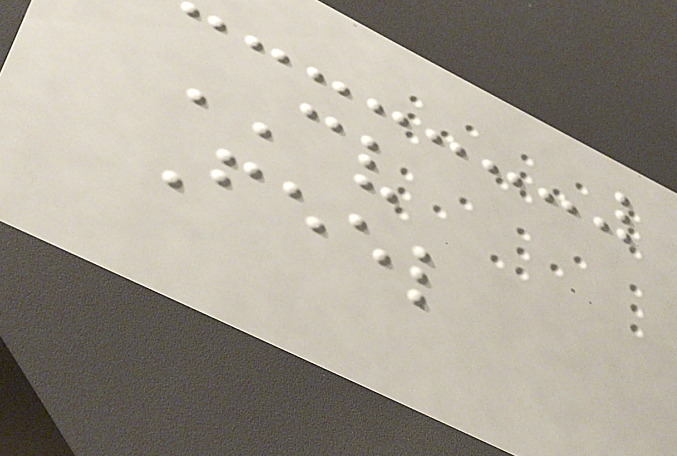CV
Feel
